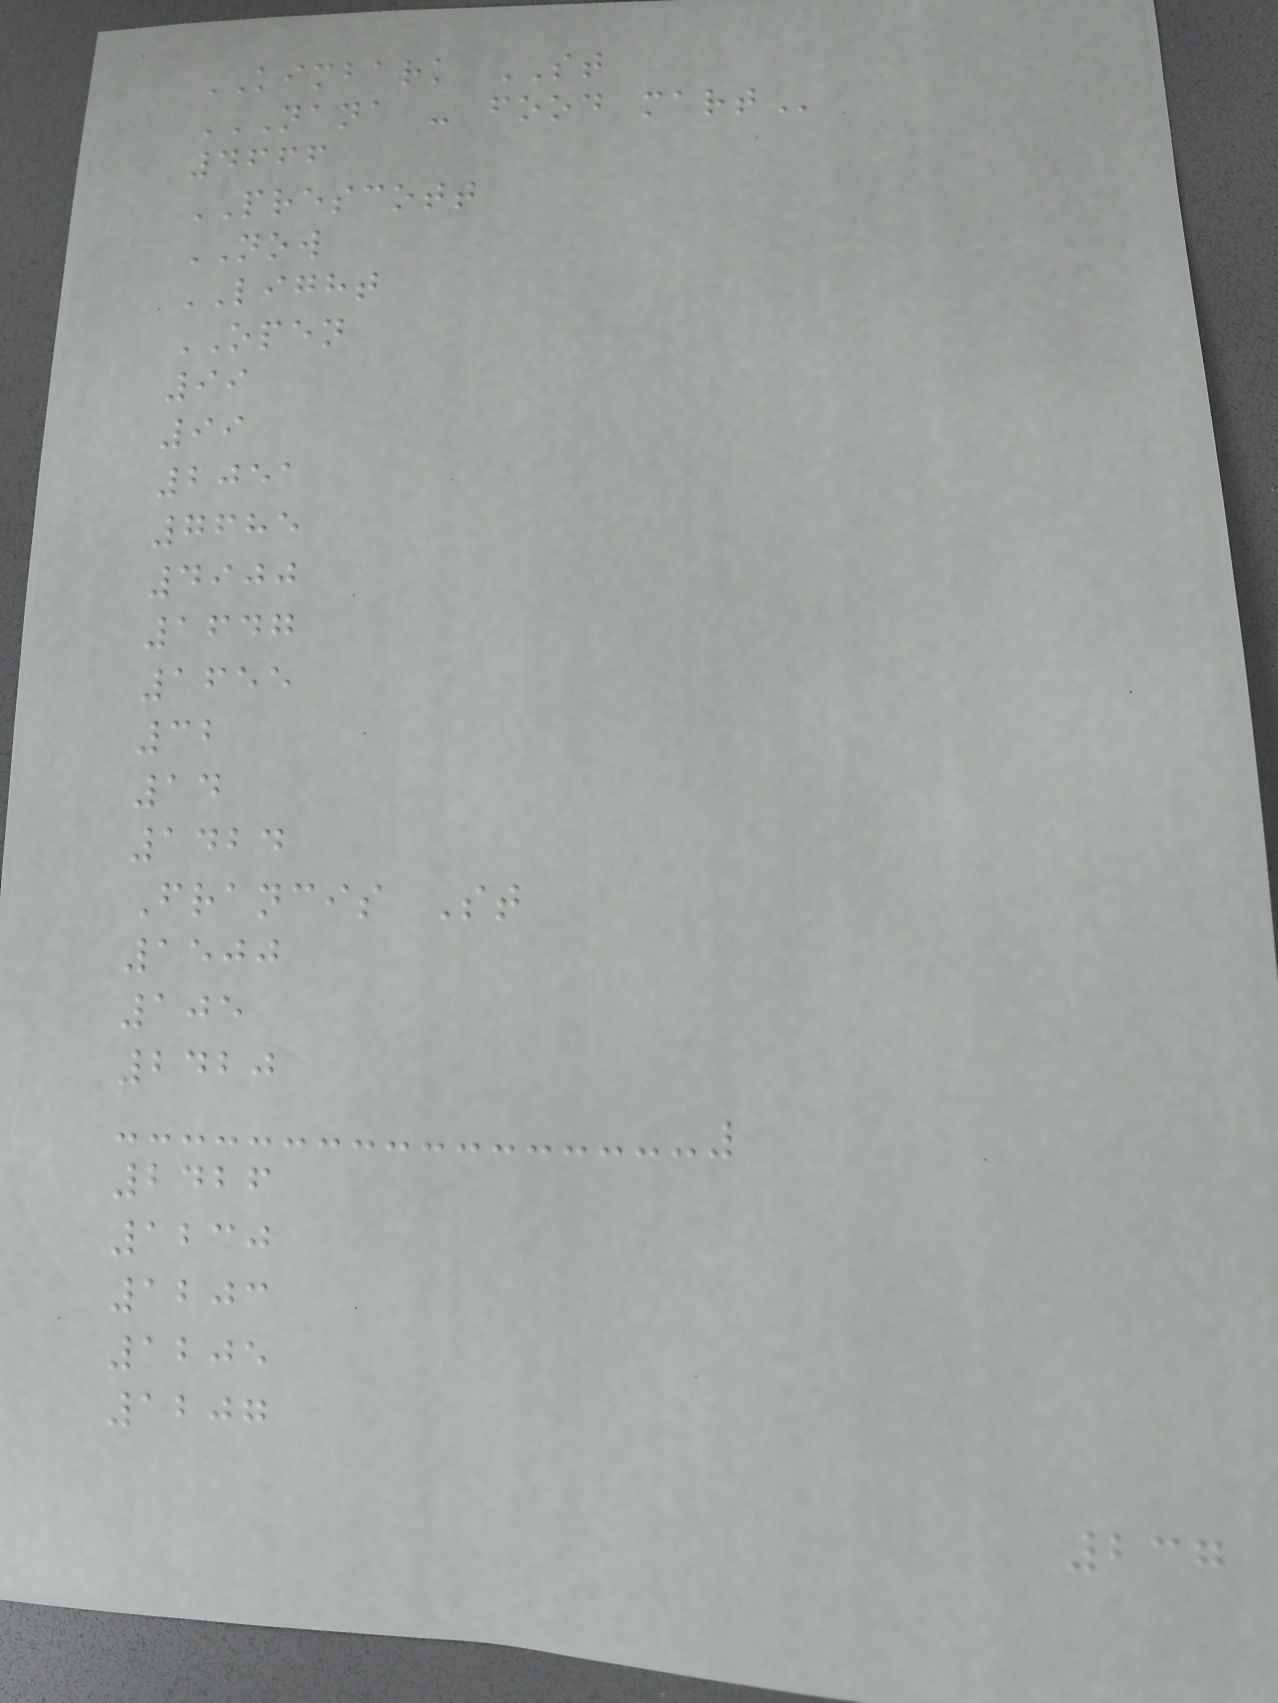KIMBARK ST
NANA - FOOD MART
4666
PRESCOTT
NOW
LIGHT
OPEN
99
99
2051
7685
4900
1647
1655
32
14
1424
Francis St
1500
105
2420
2426
1230
1203
1205
1207
237
